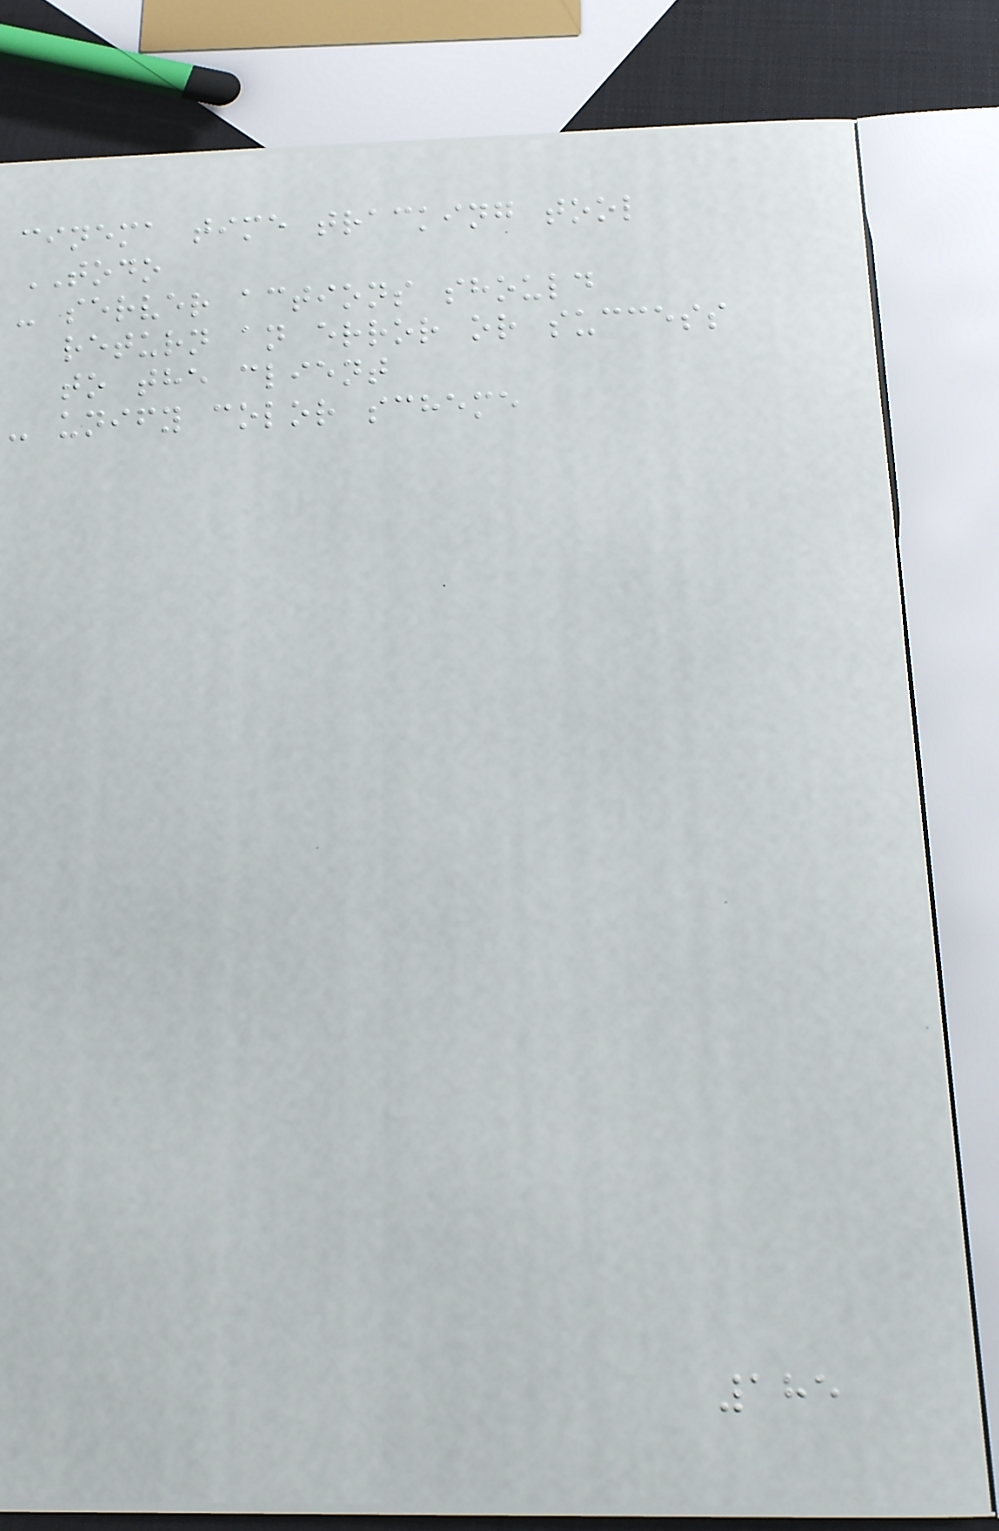cinema time tracking tool
TODO
- server actions should
return an error or success
to the client
- unify color scheme
185
